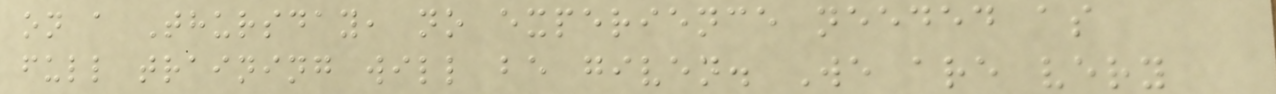on a Thursday, no experience needed as
full training will be given. We are very
